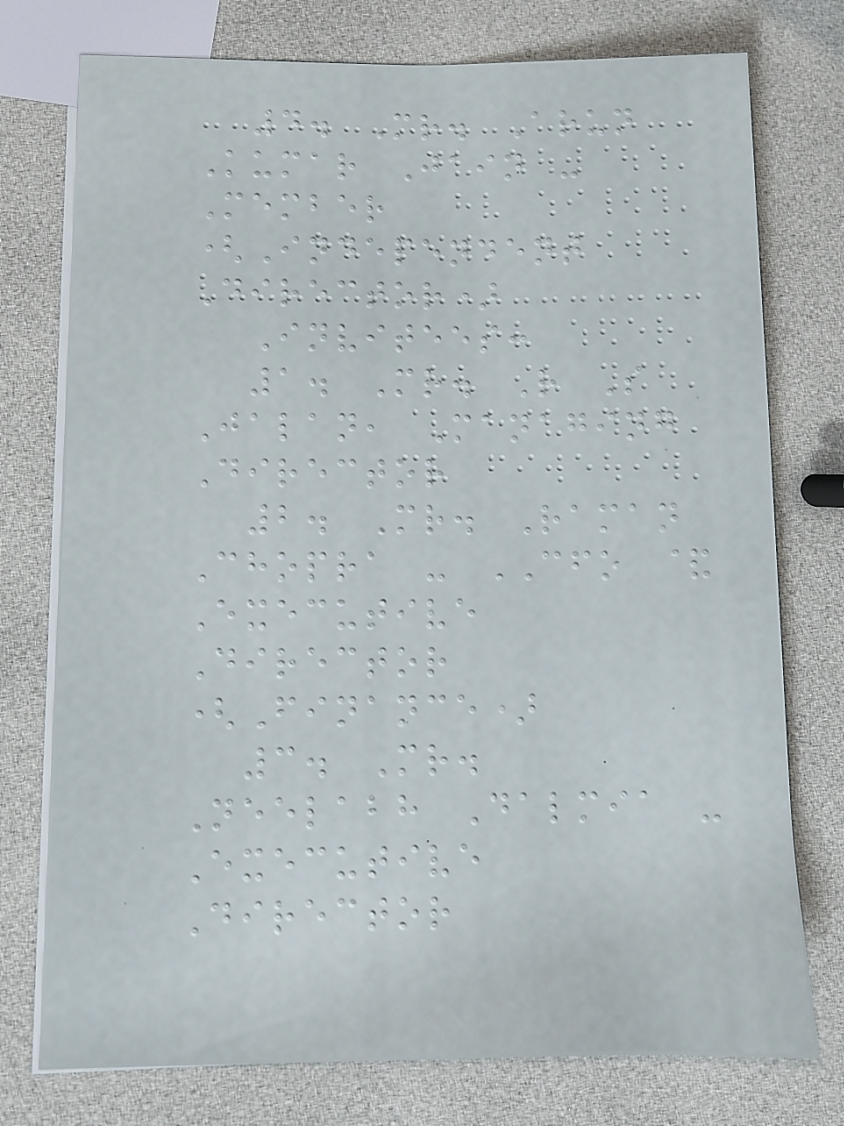4. Mr. Arun
Kumar Jain -
Member
(Independent
Director)
Invitees:
1. Mr. R S
Jalan, Managing
Director
2. Mr. Raman
Chopra - CFO &
Executive
Director
(Finance)
3. Mr.
Neelabh Dalmia -
Executive
Director
